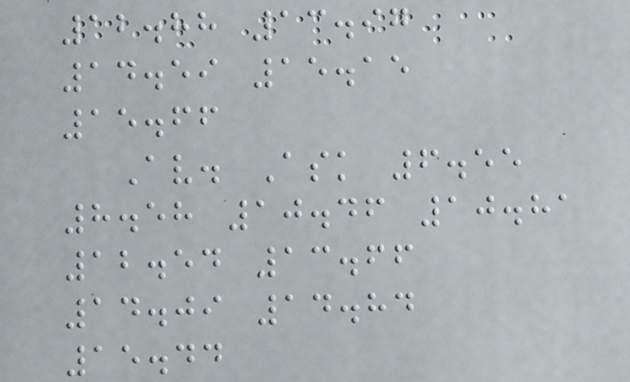12.88 13.97
14.59 15.15
15.66
Av. Ask 6.55
8.58 10.46 10.81
12.54 13.66
14.09 14.84
15.44
